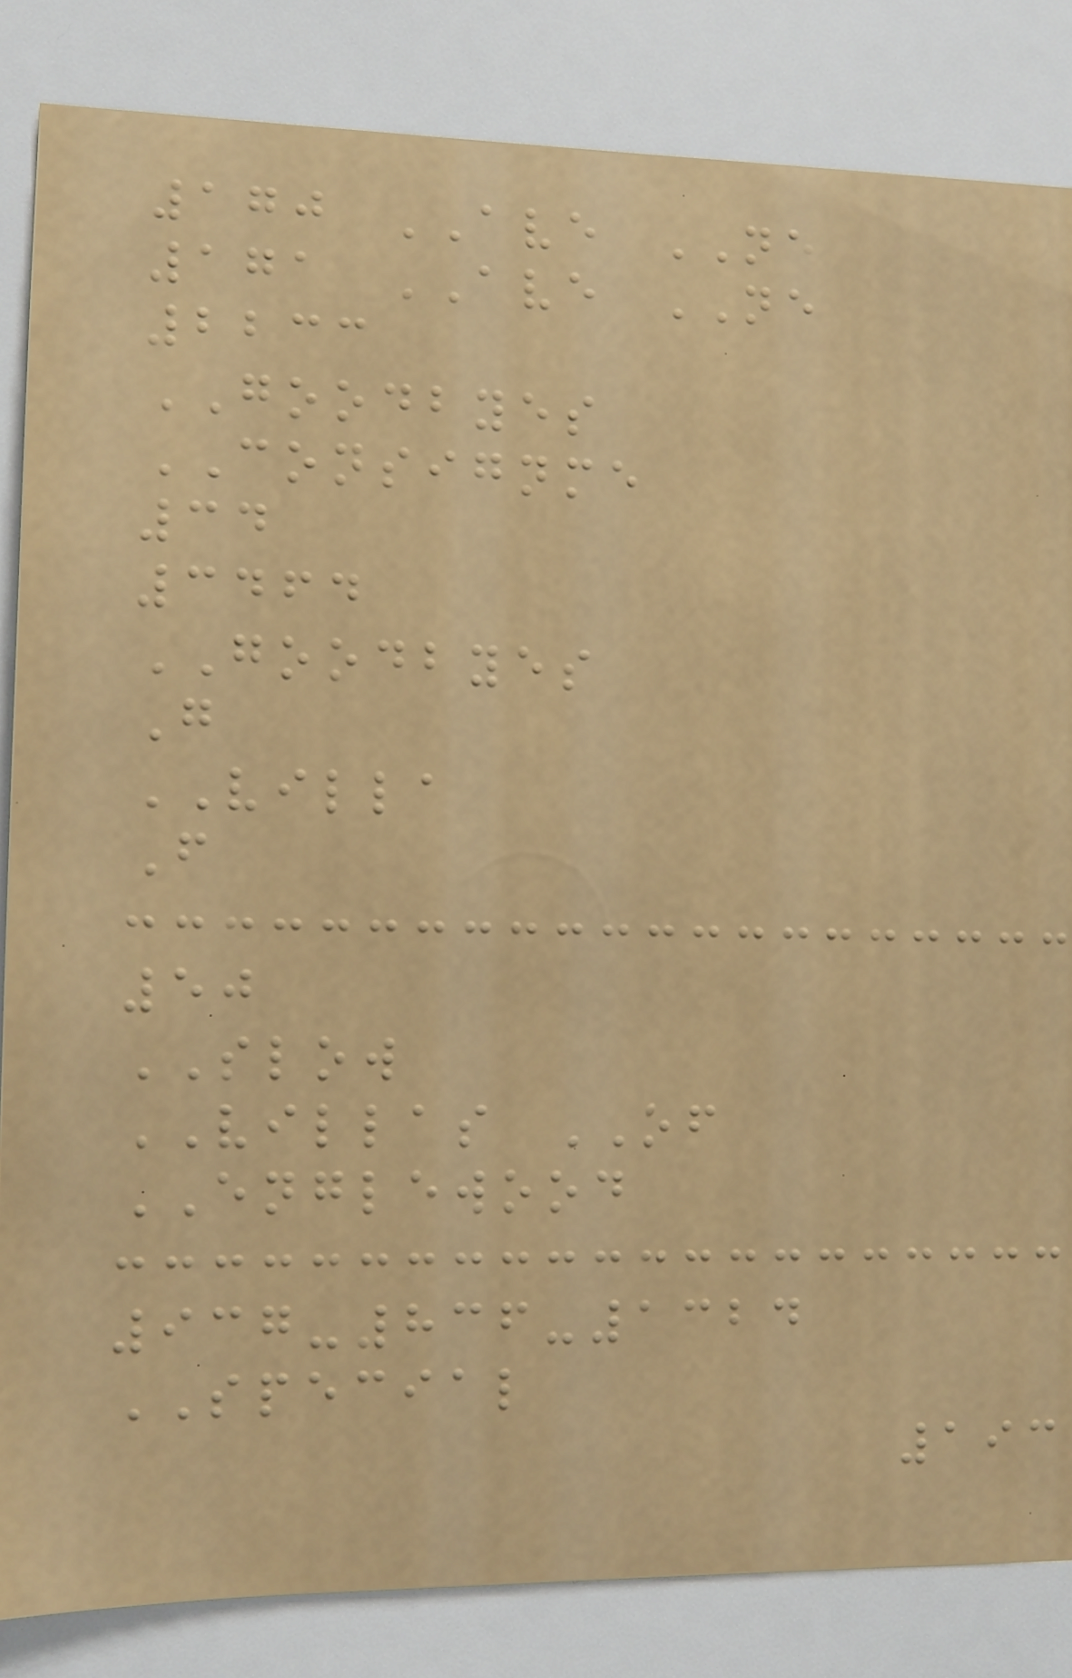170 AVE NE
171 AVE NE
2233
GOODBYES
CONSIGNME
34
3464
GOODBYES
G
VILLA
F
50
SLOW
VILLAS OF
ENGLEWOOD
937-836-1324
SPECIAL
193
